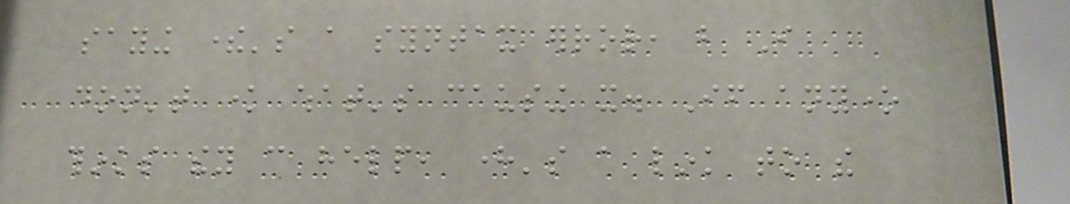saying there's a syntax error, but I
don't know what's causing it. If anyone
thinks they can help, here's a link to the
